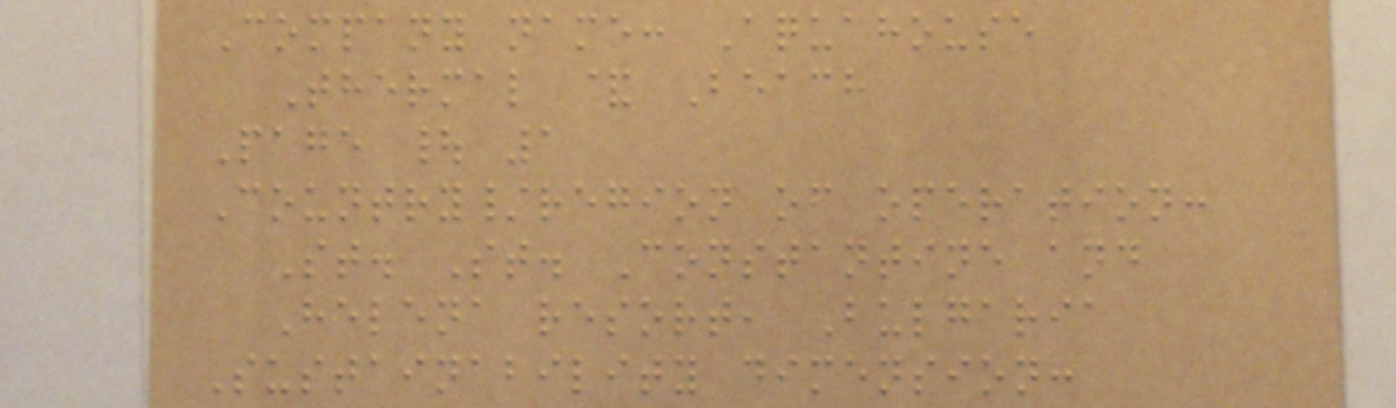Company name: Aquahouse
Thermal & Beach
Page | 1
Country/region of operation:
St. St. Constantine and
Helena resort, Bulgaria
Sustainability dimension:
